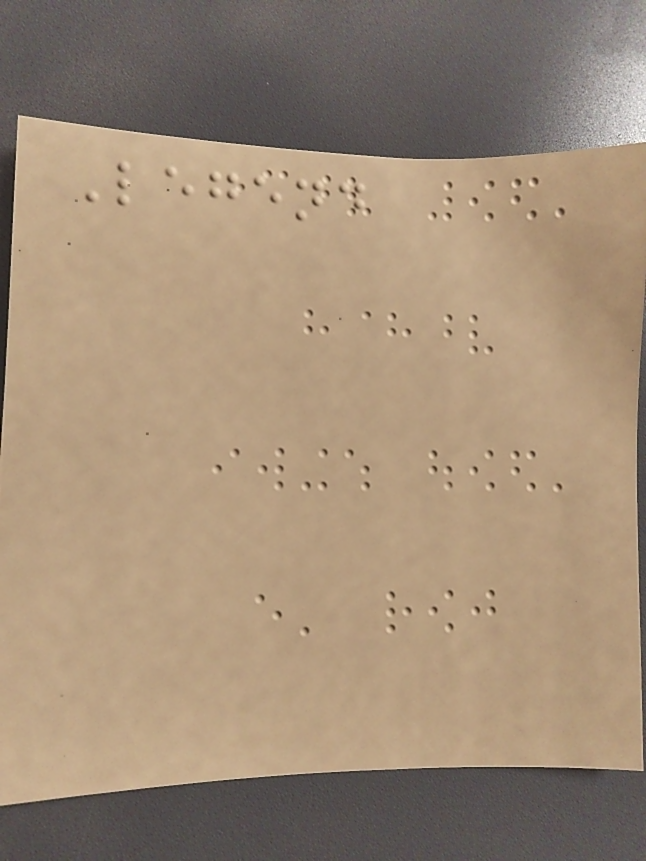Legend
